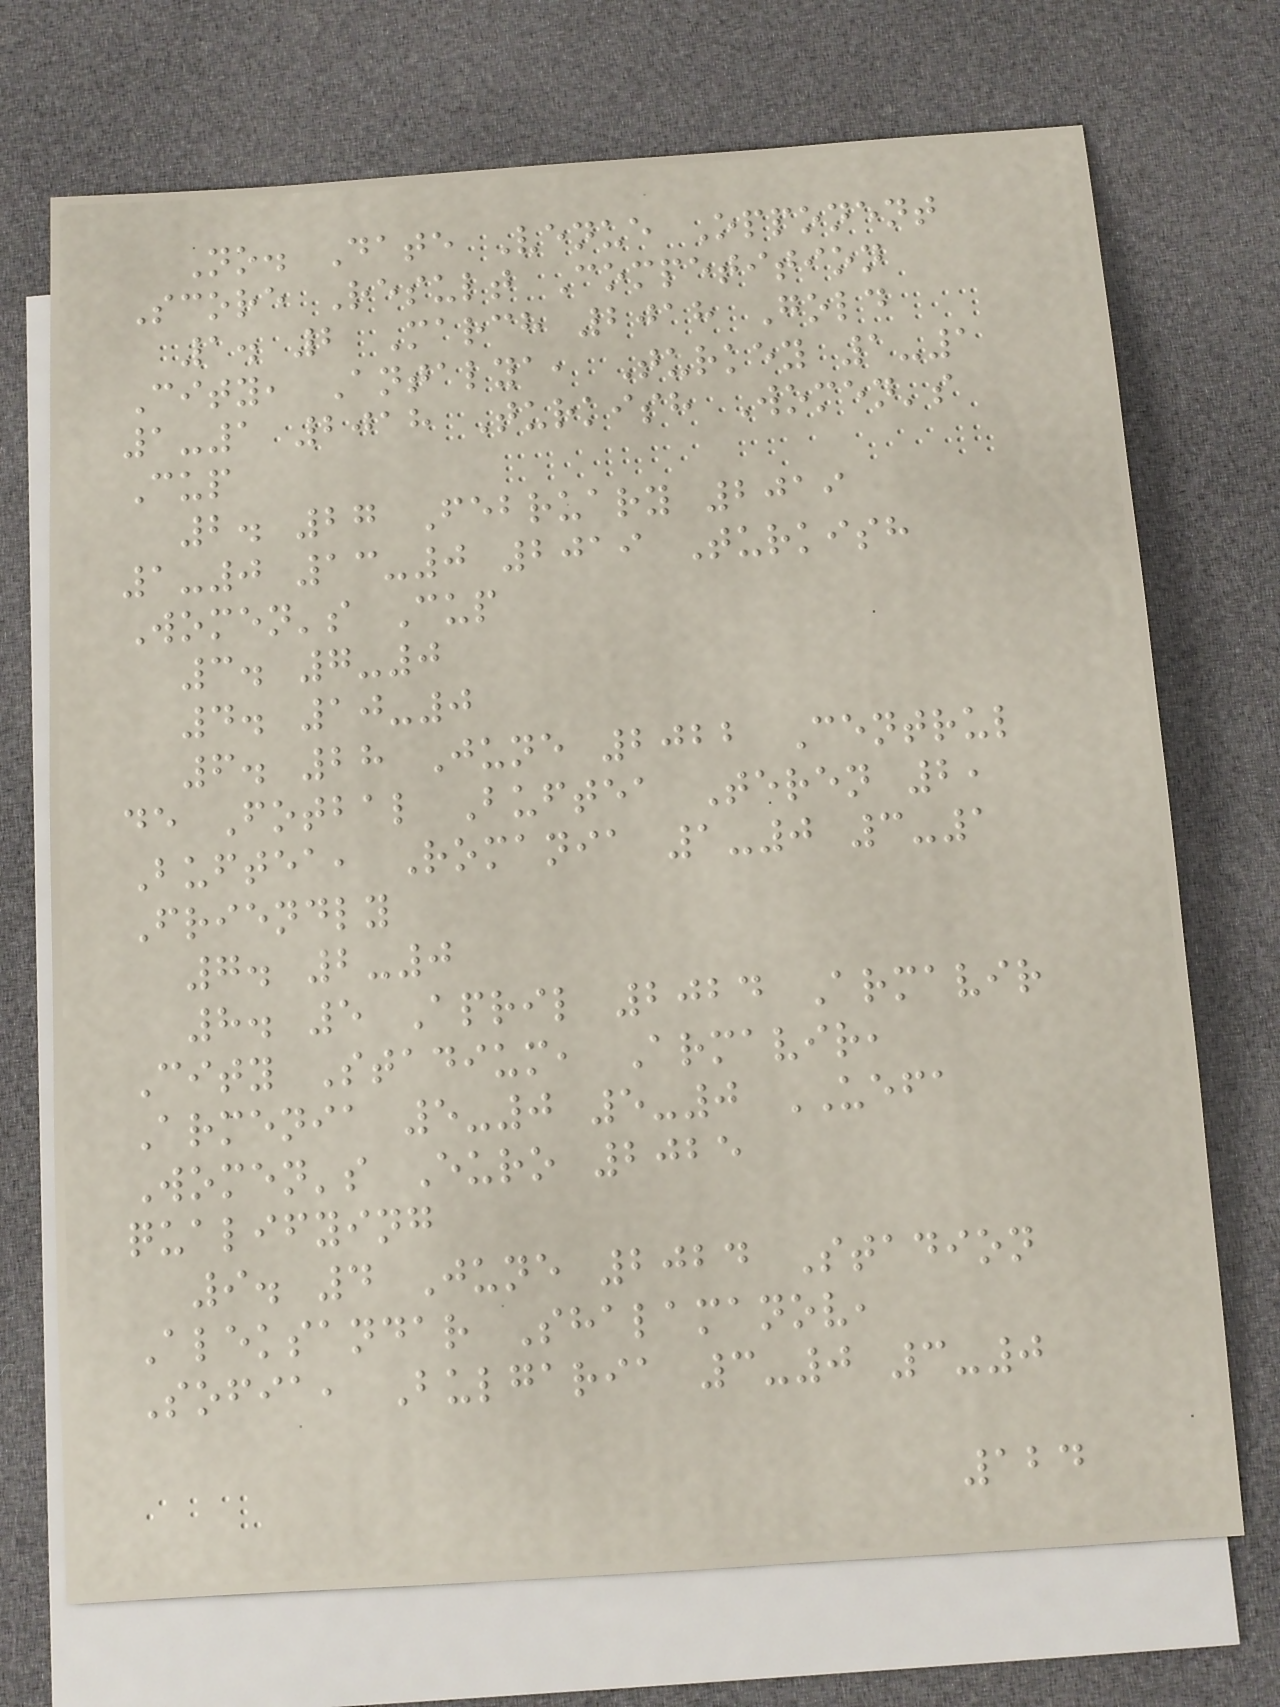No. Date Venue Opponent
Score Result Competition
1. 2 March 2018 Gold
City, Antalya, Turkey 1-1
1-1 2018 Turkish Women's
Cup
2. 27 February 2019
1-0 13-0 2019 Turkish
Women's Cup
3. 7-0
4. 10-0
6. 28 June 2022 Centrul
de Fotbal Buftea Teren 2,
Buftea, Romania 1-0 3-1
Friendly
7. 2-0
8. 5 April 2024 Armavir
City Stadium, Armavir,
Armenia 5-0 5-0 UEFA
Women's Euro 2025
qualifying
9. 4 June 2024 Stadion
Aleksandar Shalamanov,
Sofia, Bulgaria 3-0 3-0
124
